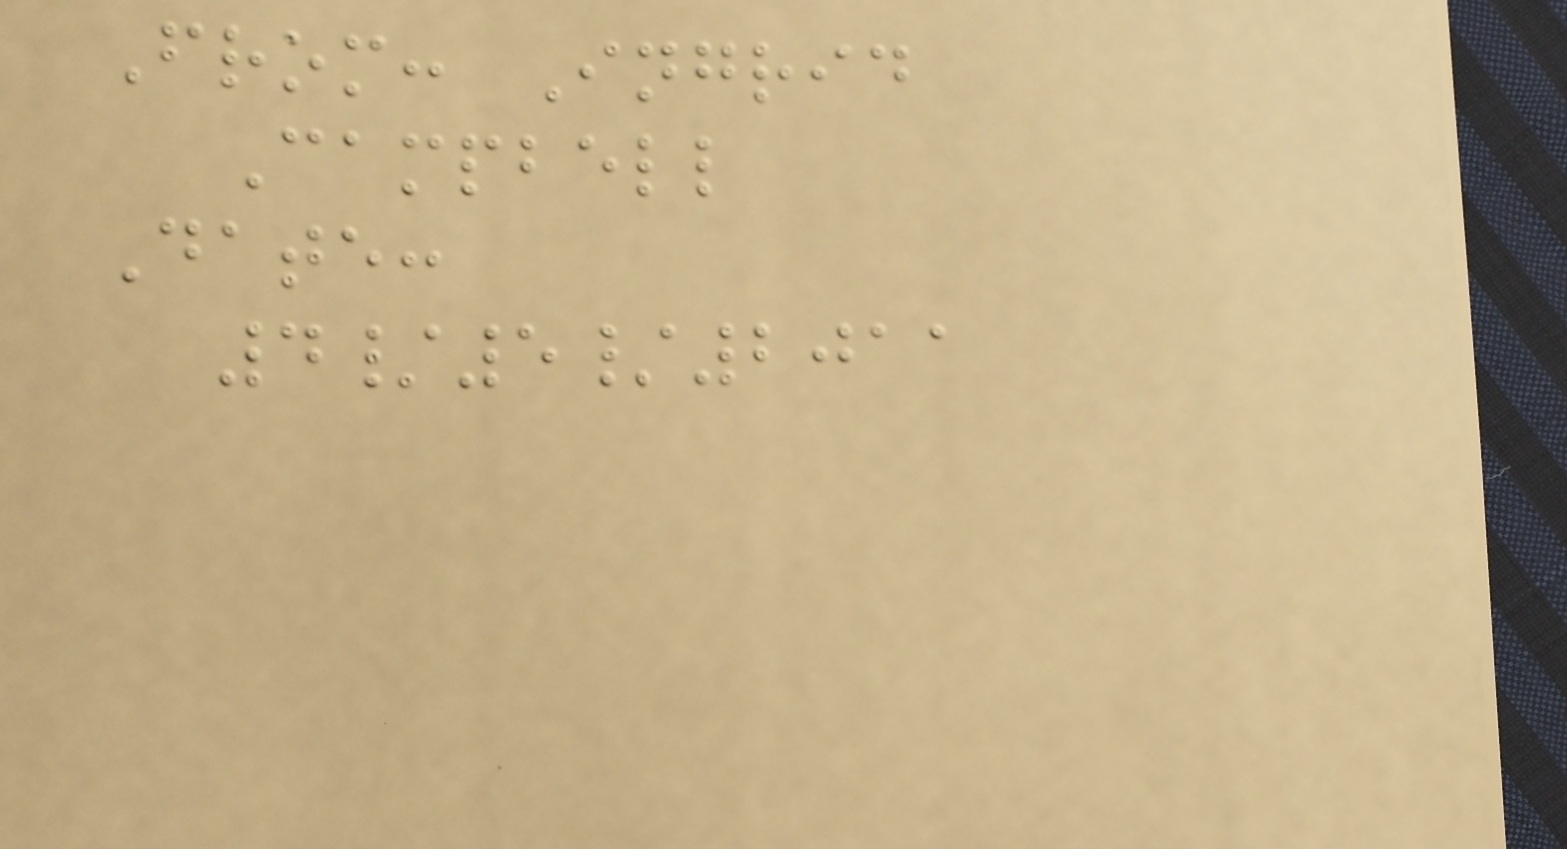From: Ingrid
Campbell
Date:
4/5/2011
